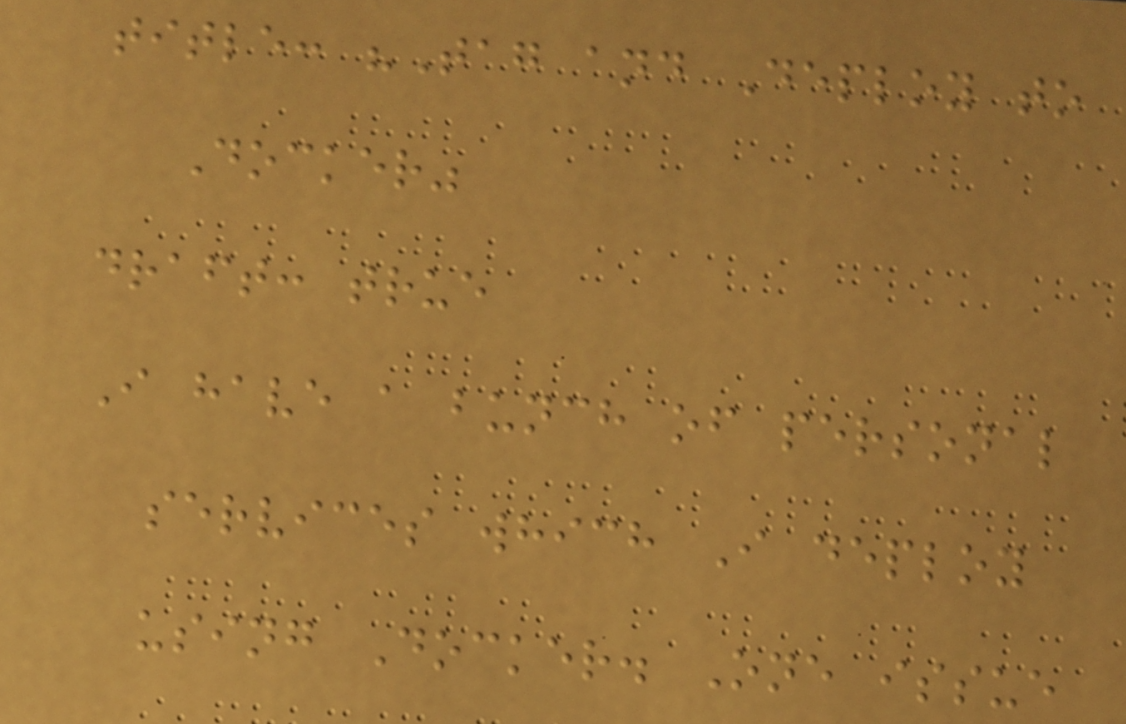title: "Tag and Deploy to
Docker"
draft: true
I have a bunch of personal
services which I deploy
using Docker. One issue
